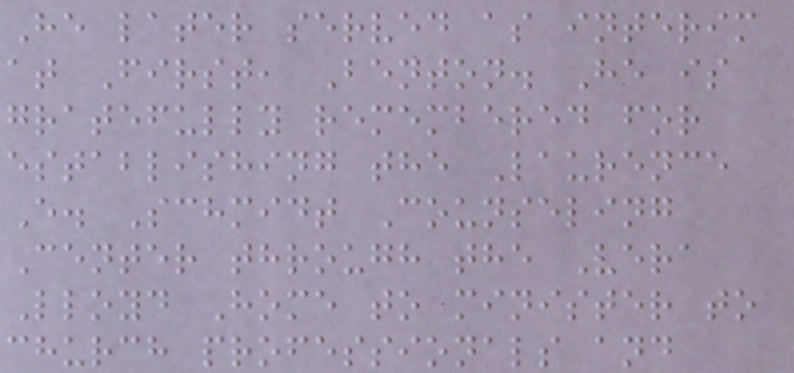He later served as interim
at First, Benton. He is
gratefully remembered for
establishing the Laurence
E. Schmidt Counseling
Center through the Vera
Lloyd Home to minister to
church professionals and
